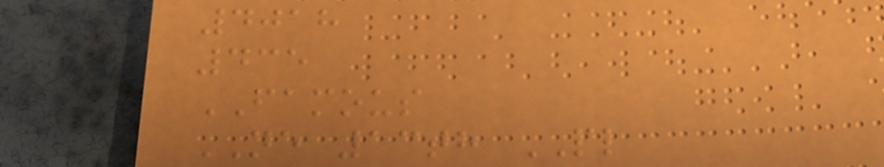4018
435
FAMOUS
NE 13th PL
